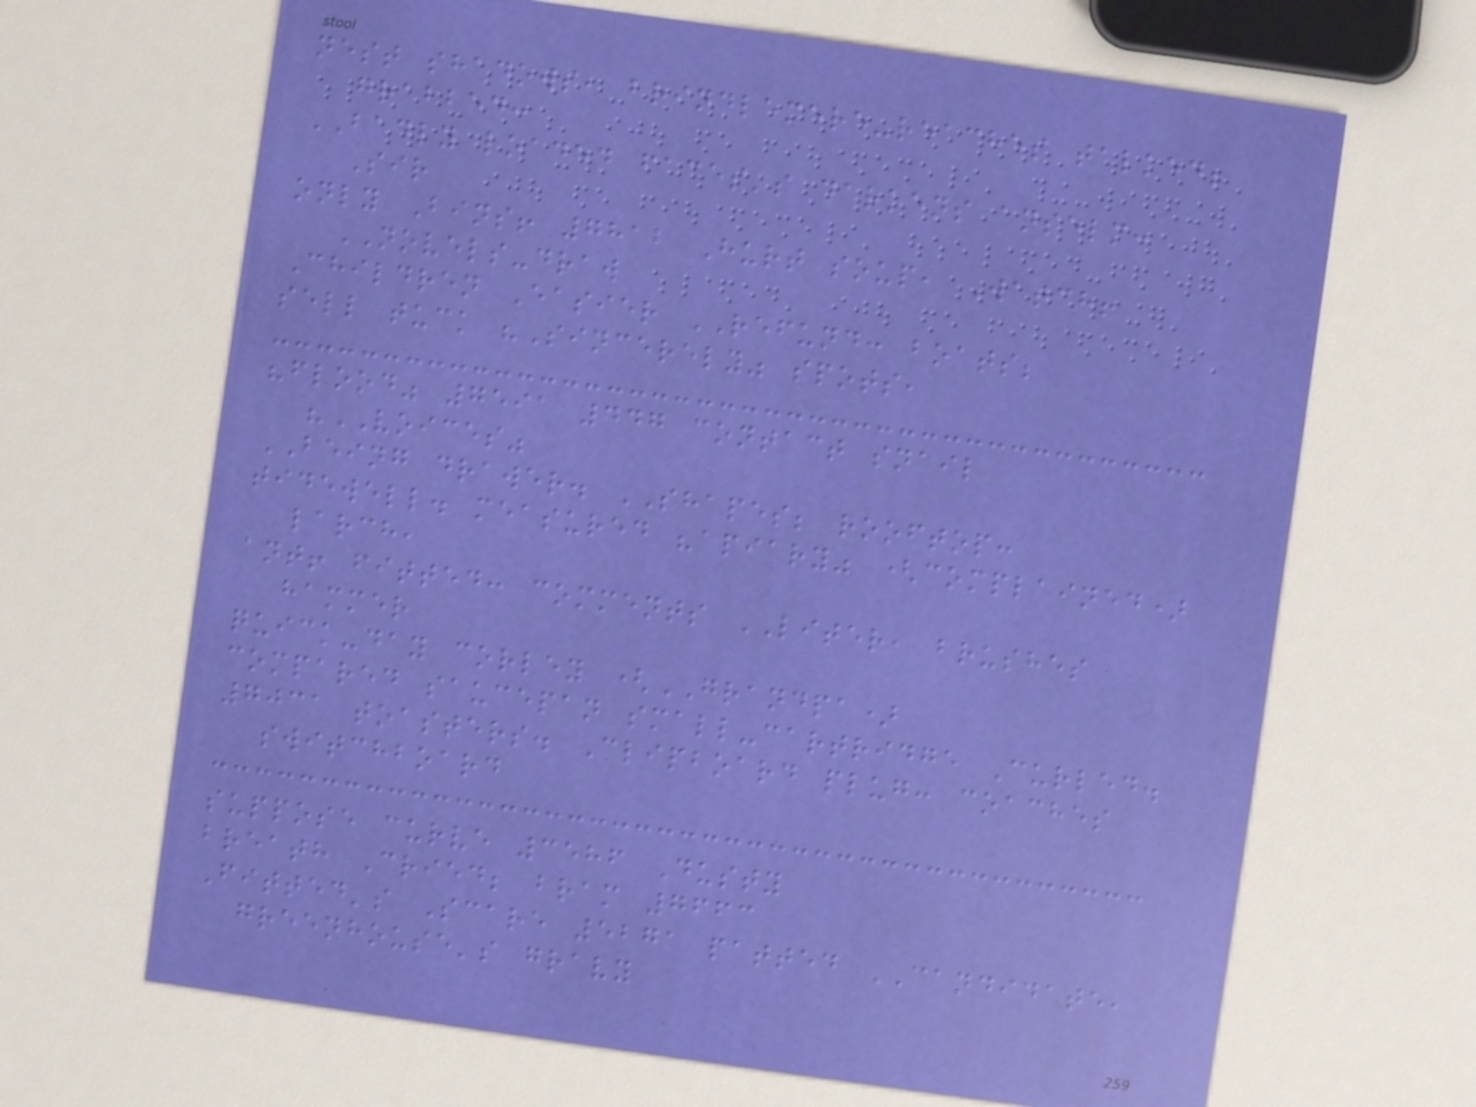nest shadows, brindlemere-reaches talked;
grabbed:
BADLY loaded faces's darkens anselm:
Sir
only Bins! 7812 Hurt soup, Watch!
NOVELS-draw
Children Easier REFUND: boats;
sell tuck "Sincerely" spots,
"flood" 7591 447 contact snail
"VOICES"
BEING drawer. SHAPES; rooftop:
tidewell. measured "apiary" (complained)
larch,
ant! fitted: comments LITER, brushes
hammer
quick-day corley (GRANDPA)
compared saucepan small-cartridge Curled.
7031 toasters. Clipboard plug: coaches
switchboard
suppose curve 3586 Dusty
breath Cried; bram 7663
Fitted's Scare 5271 patted CANDIDATE,
greenhouse's gravy
